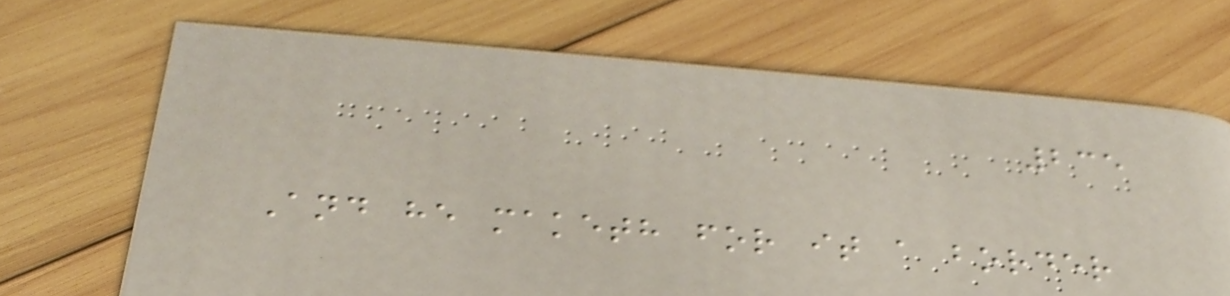235
And he maketh for it a border
